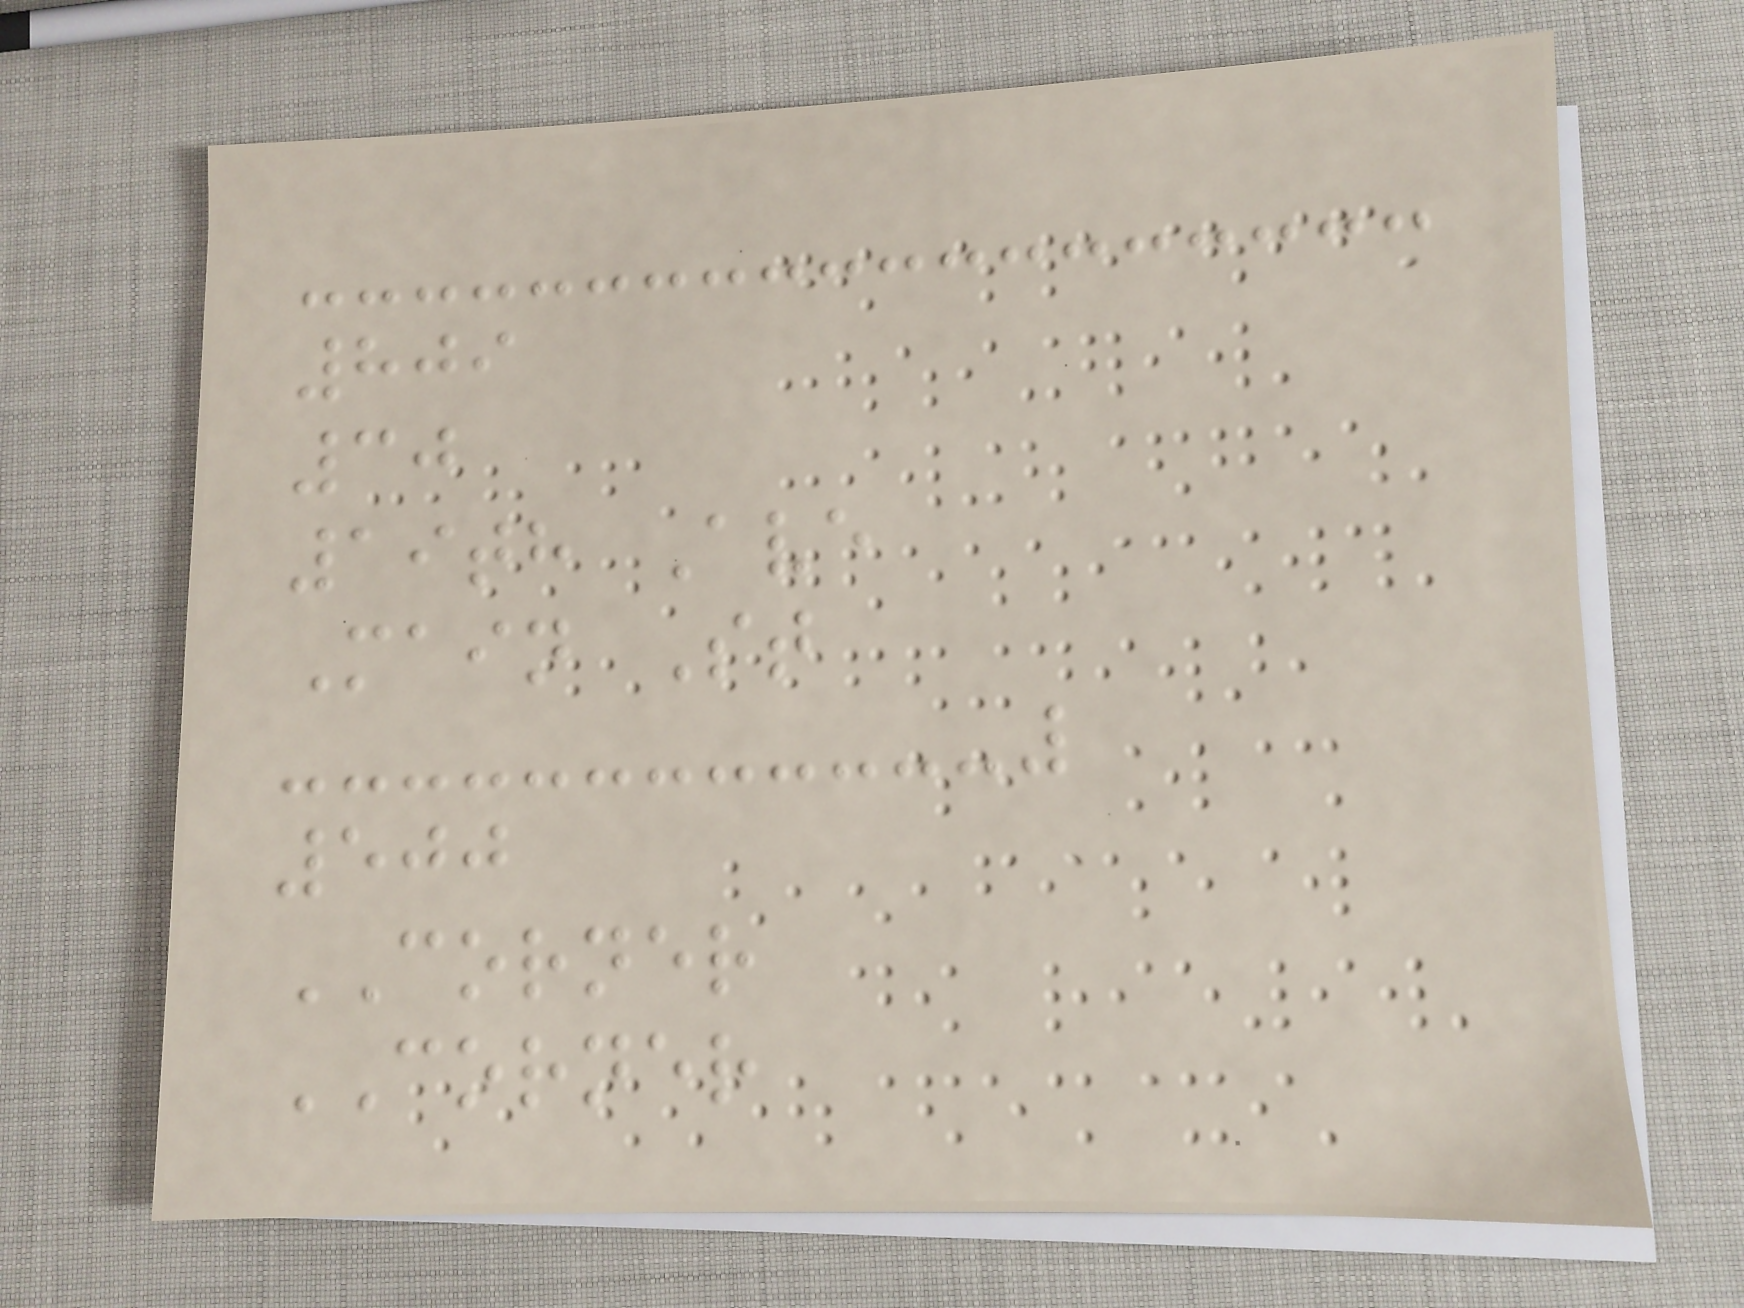809
30
19th Ave
Main St
500
CORNER
CORNER
